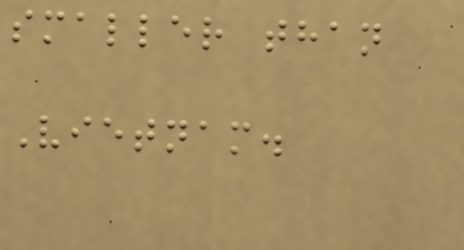smaller than
Vietnam.
